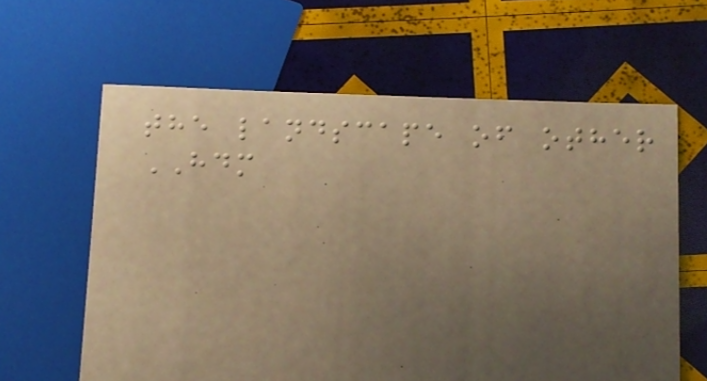the landscape of other
HDM
